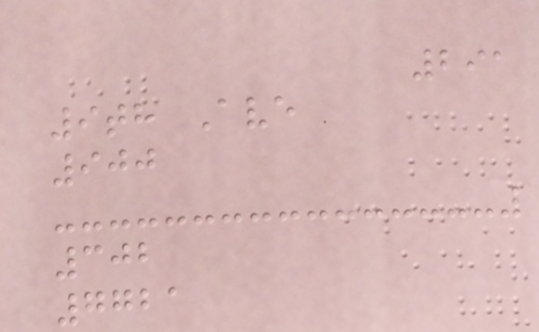291
9th Ave
900
302
7721
